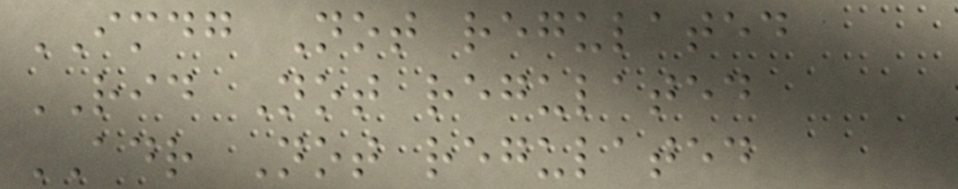IMDG Not regulated
RID Not regulated
ADR Not regulated
